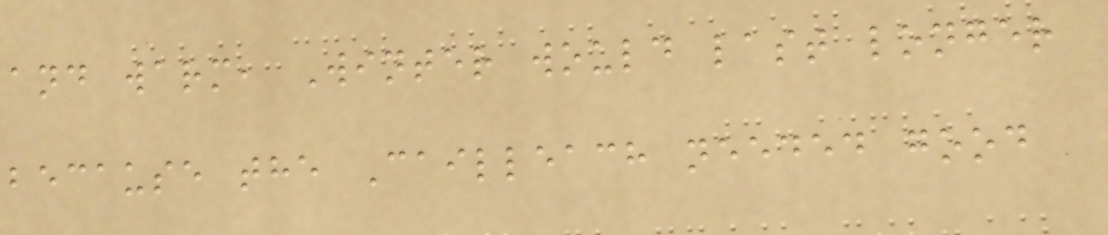and warm, Winter would last longer
because the Cailleach needed good
